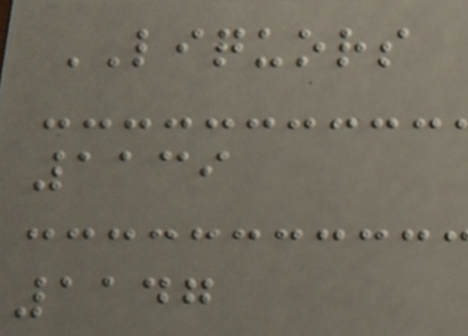LIQUORS
1139
1147
